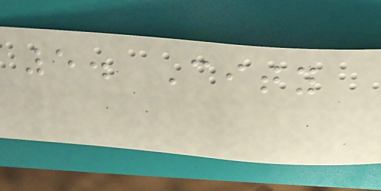5. City
